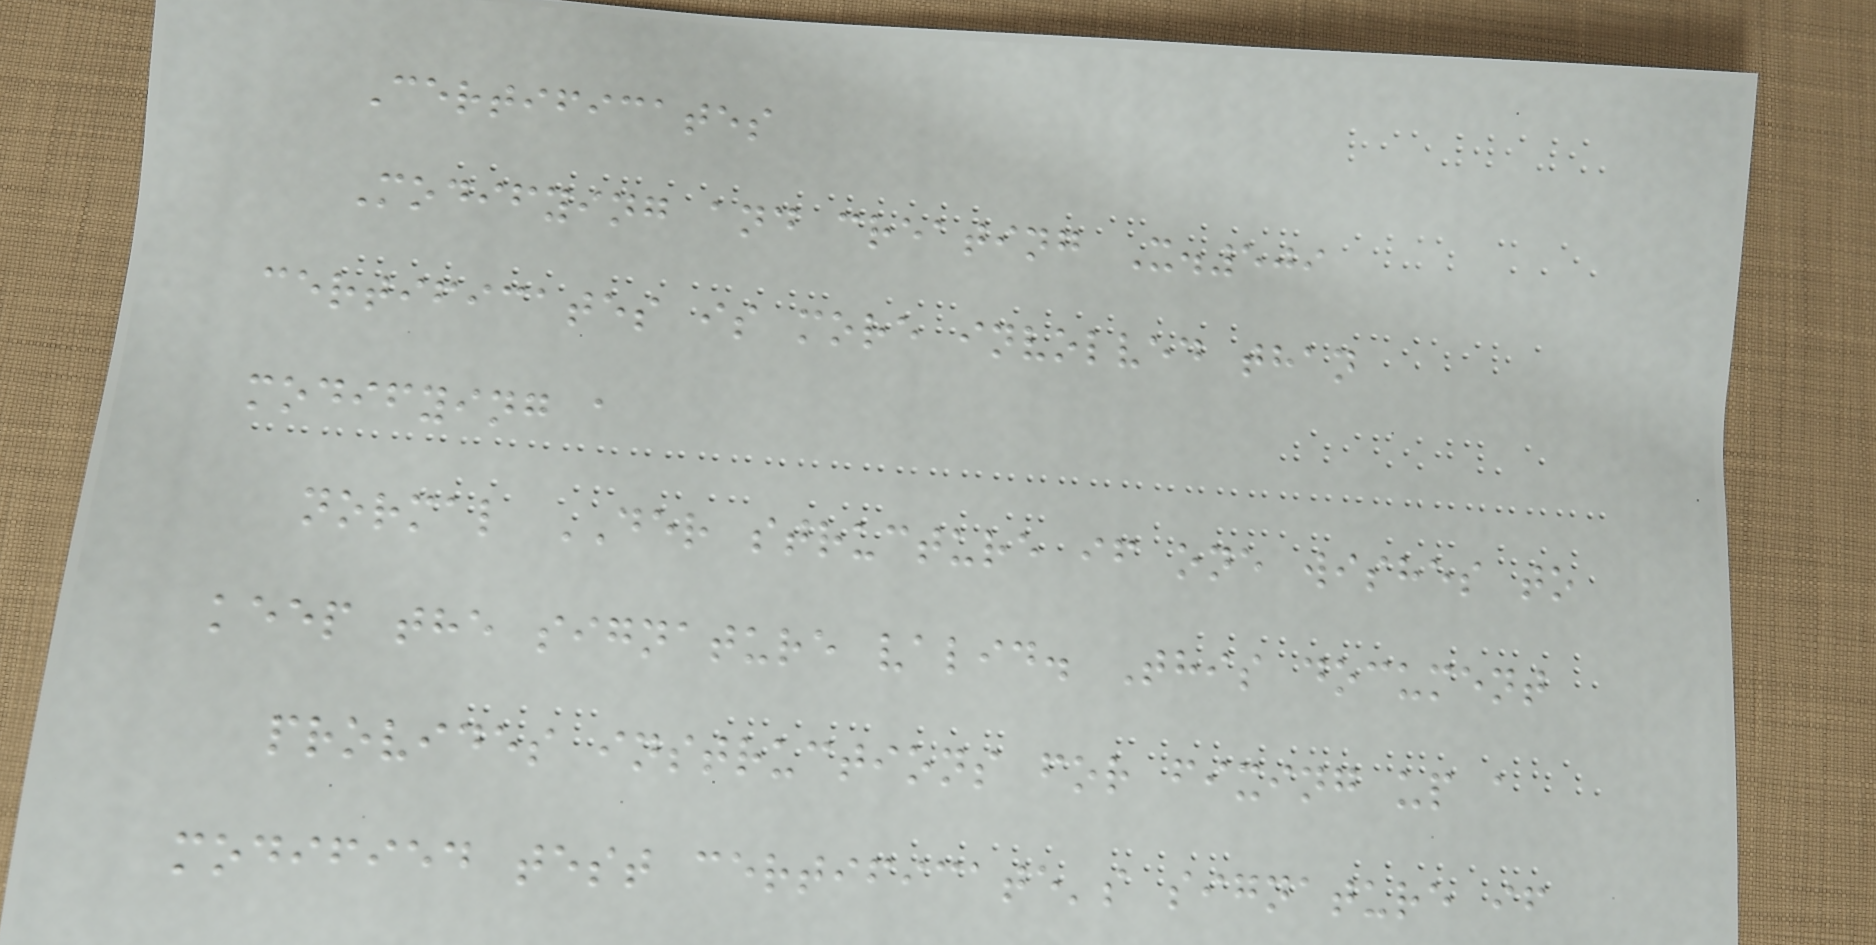Certificates
Modifying and creating X.509
certificates is more involved than
modifying a
normal DER structure if one wishes to
keep the signature valid. This document
provides instructions for fixing up a
modified test certificate's signature if
